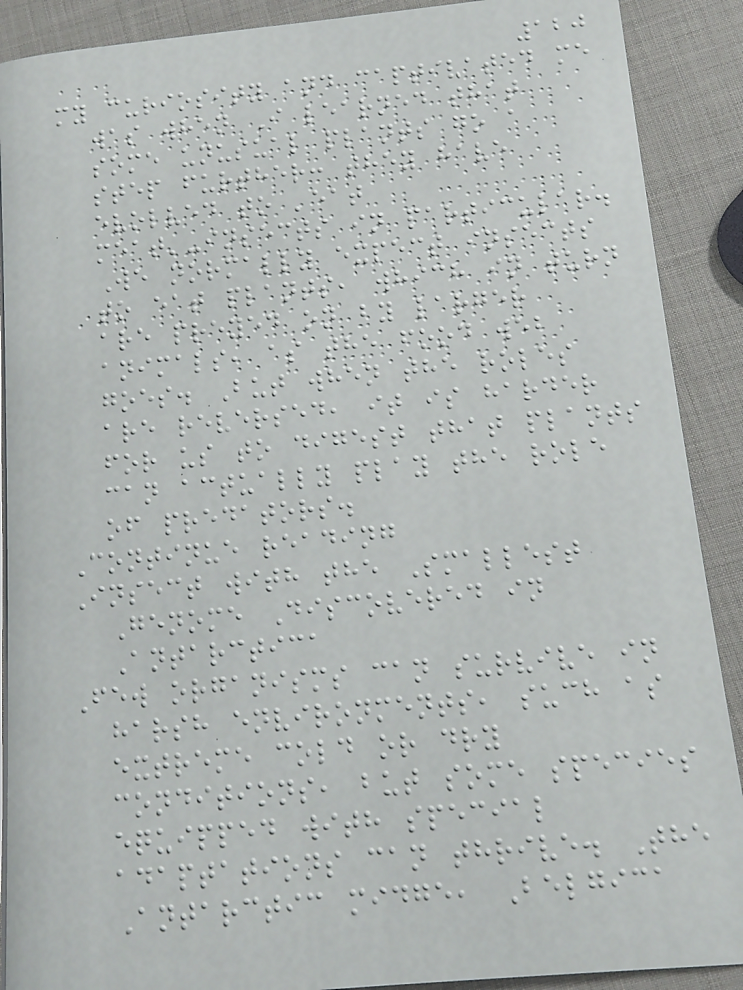120
my curiosity and captivated me
was when I learned that
some unusual plants go a
step further: they have
evolved to 'eat
meat'-insects in particular.
We normally expect insects
to eat plants, which in turn
are preyed on by larger
animals, as the food web
goes. But when the roles
are reversed, it is harder
for us to digest that plants
can actually play the role
of predators.
Continue reading
Insect with the Smallest
Genome Discovered in
Antarctica
Few organisms can survive in
harsh environments, such as
extreme cold or dry
conditions, but some species
equipped with special
adaptations can thrive. The
Antarctic midge, Belgica
